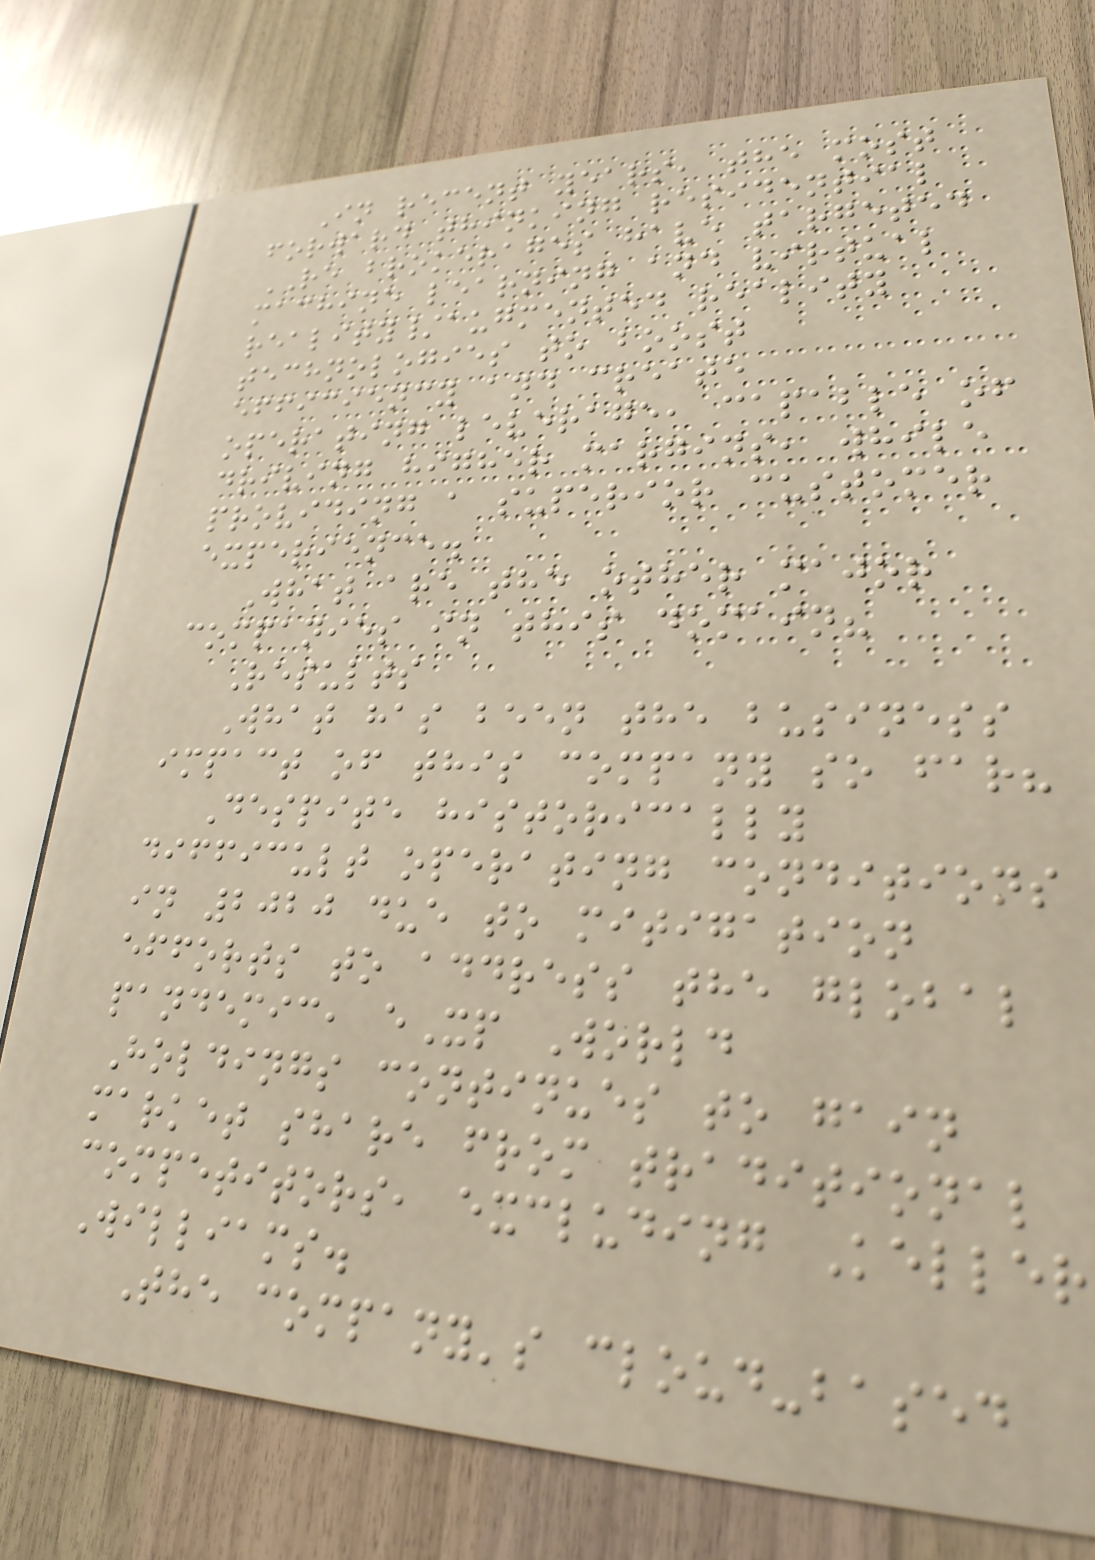In recent years, the most
forward thinking residential
RE brokerages have targeted
machine learning and virtual
reality/augmented reality
technologies to boost
efficiency and create
operating leverage, capable of
driving higher margins, while
providing a superior customer
experience.
What are the other major
companies in this domain?
Results
What has been the business
impact of this company so far?
Despite historically
difficult operating conditions
in 2020 due to mitigation
efforts to address the global
pandemic, eXp World
Holdings continues to gain
market share from traditional
competitors, excluding Keller
Williams.
The company's cloud-based
